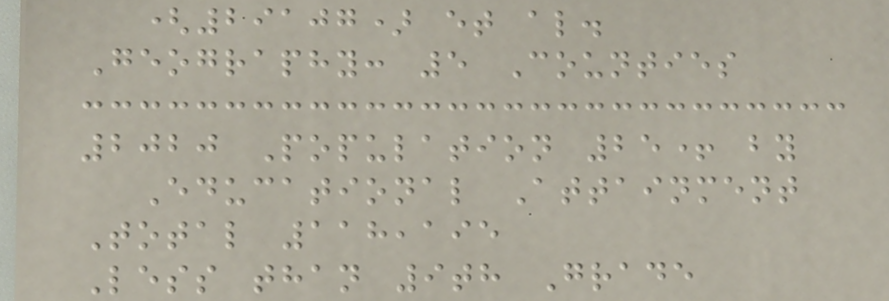(29107) et al.
Geography: 5 Counties
2020 Population 25+ by
Educational Attainment
Total 118,195
Less than 9th Grade
